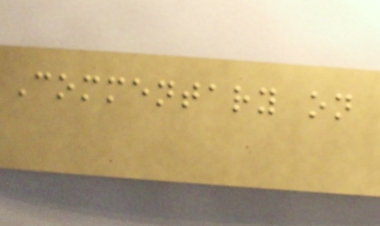Commentary on
